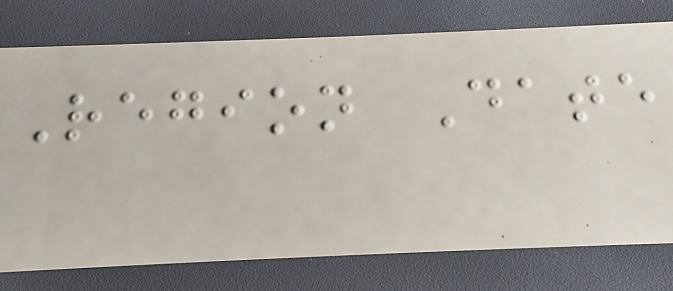Region Date
